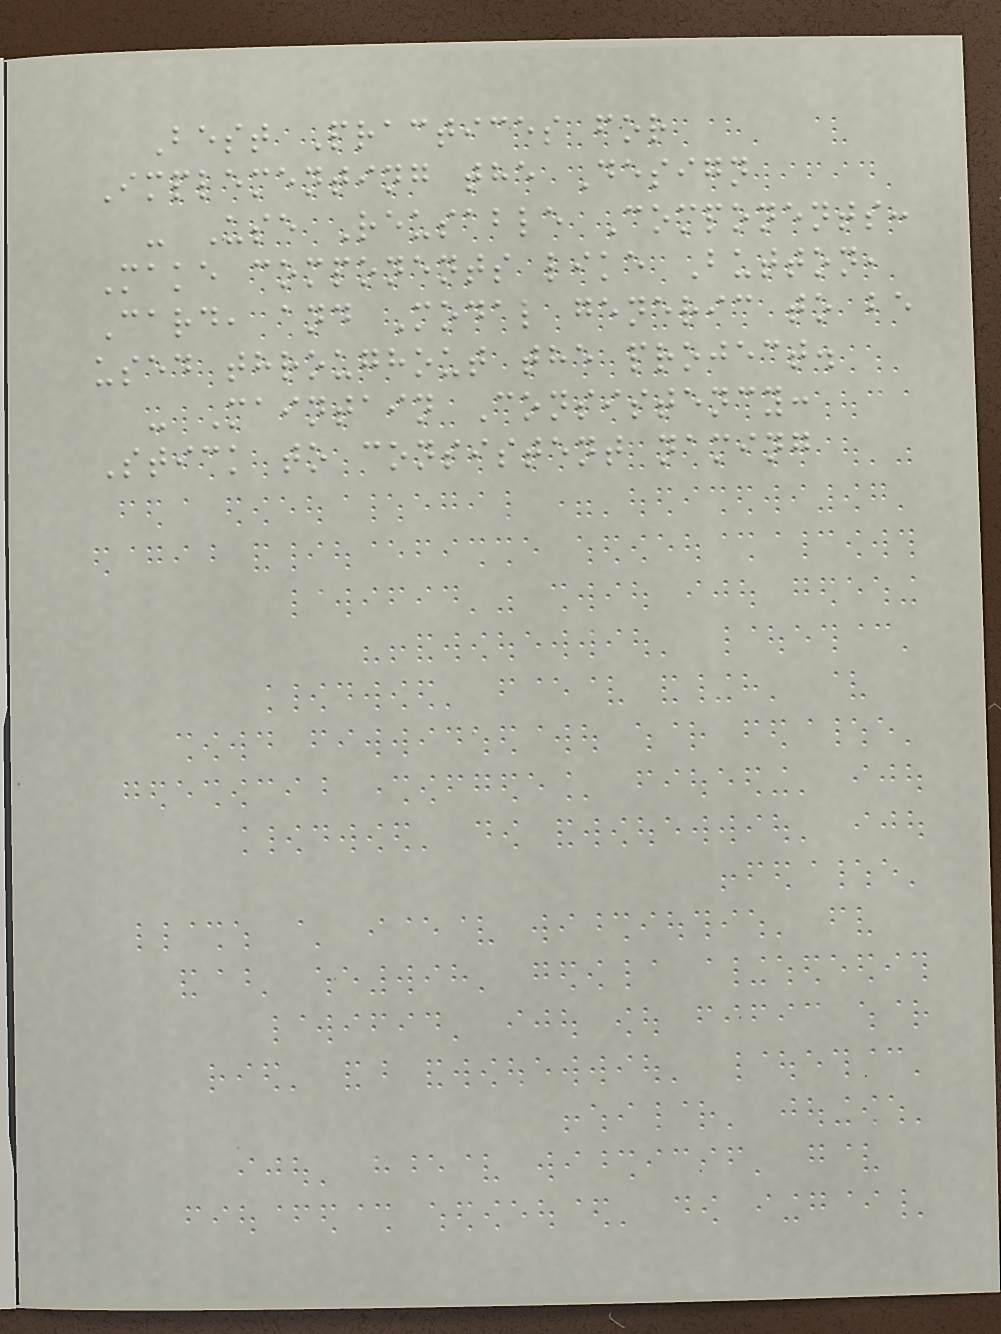Best Practices for
Implementing the Design
- Use Reusable Components:
Make components like Button,
Card, and Modal generic to be
used throughout the project.
- Maintain Consistency:
Stick to consistent naming
